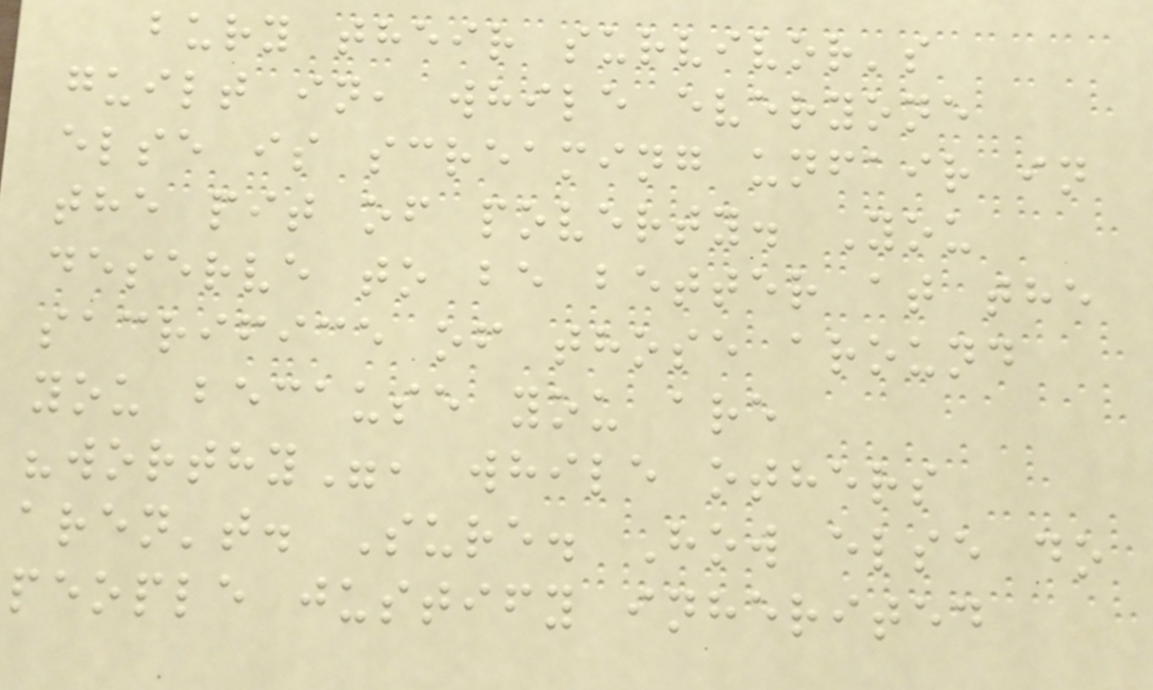bury their survivor's
guilt in, while everyone
else is screaming unfair in
the pit of poverty. You
deserve to be better at the
sacrifice of those around
you because you are
"worthy", while others
aren't. Sure. How else do
people justify inherited
